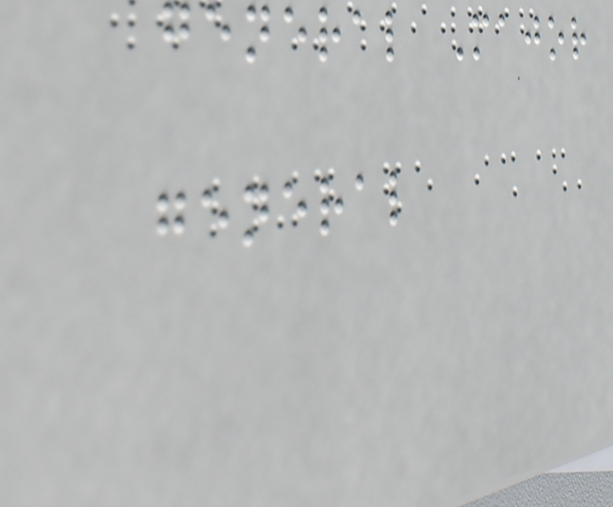general Major
general
